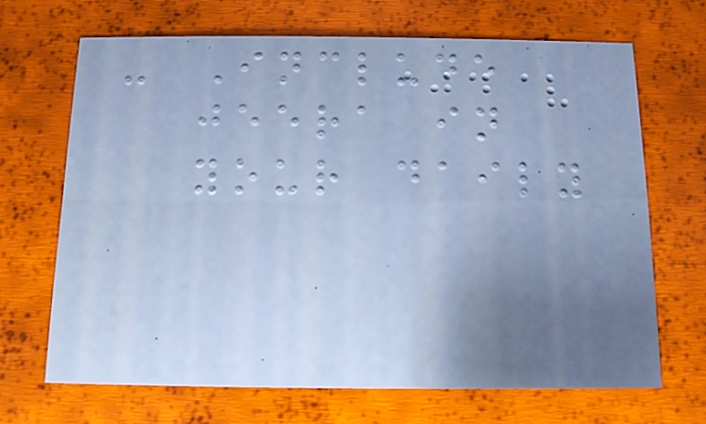- Include
jeera in
your daily
